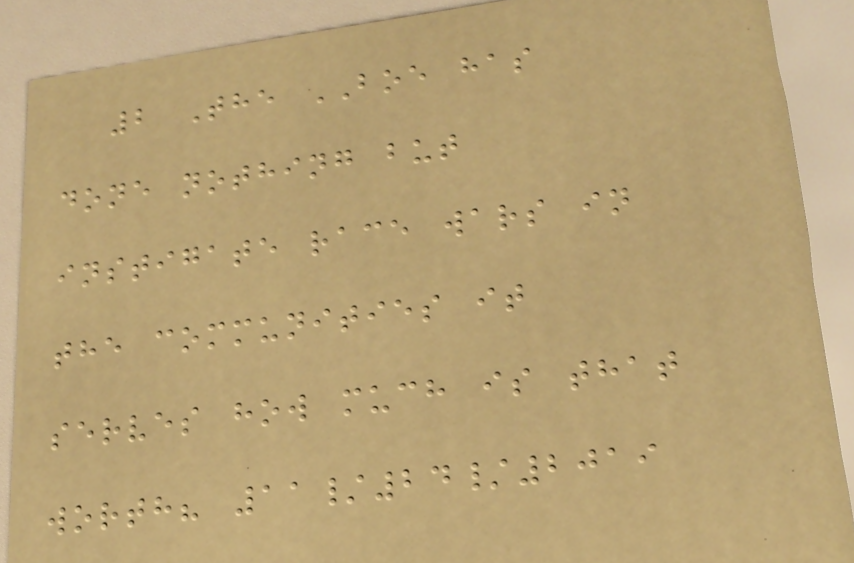2 The BOE has
done nothing but
instigate race wars in
the communities it
serves how much is that
worth? 11/24/2019
